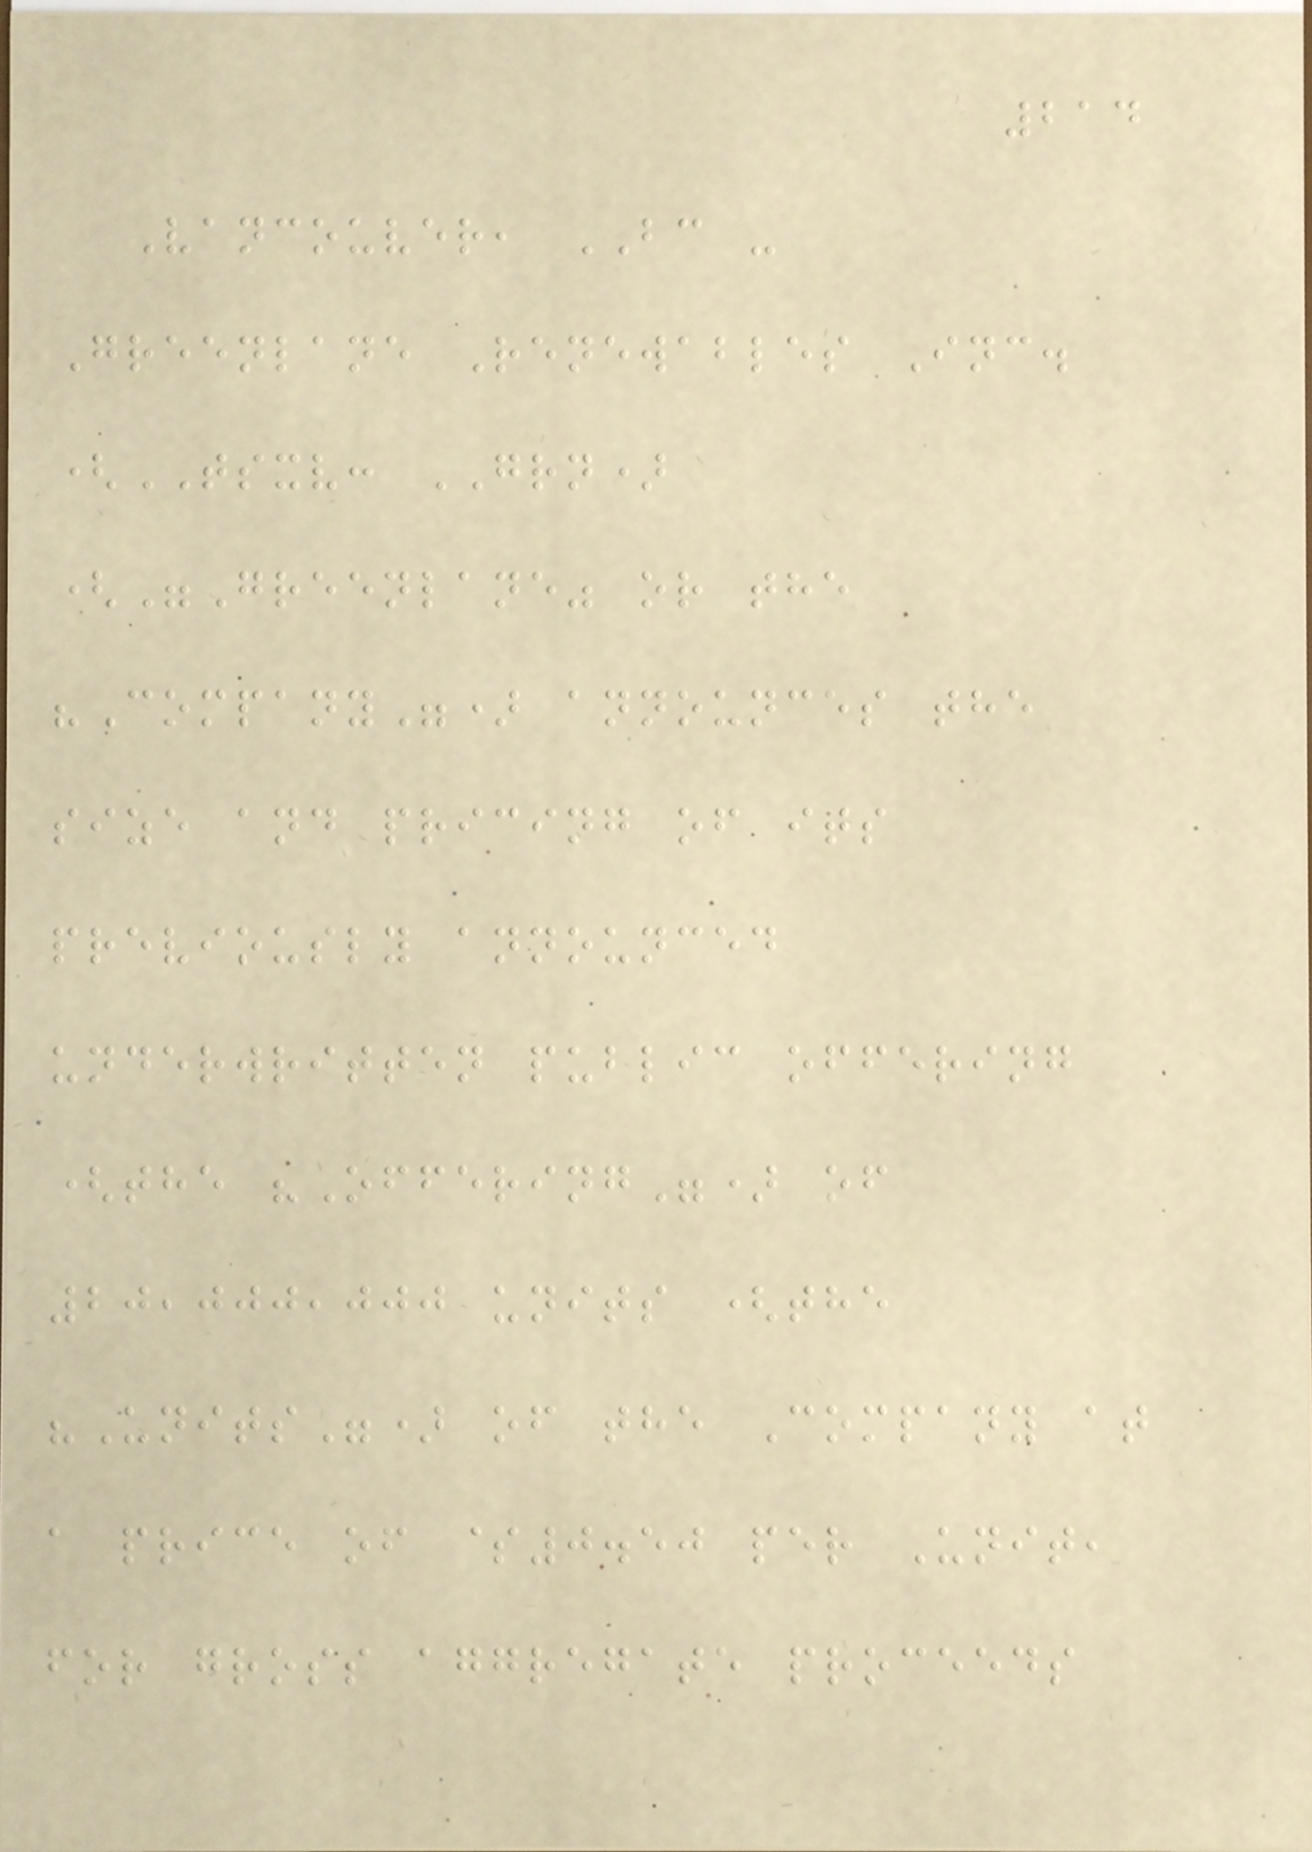214
Vancouver, BC -
Greenlane Renewables Inc.
(TSXV: GRN)
("Greenlane" or the
"Company") announces the
size and pricing of its
previously announced
underwritten public offering
(the "Offering") of
20,000,000 units (the
"Units") of the Company at
a price of $0.50 per Unit,
for gross aggregate proceeds
